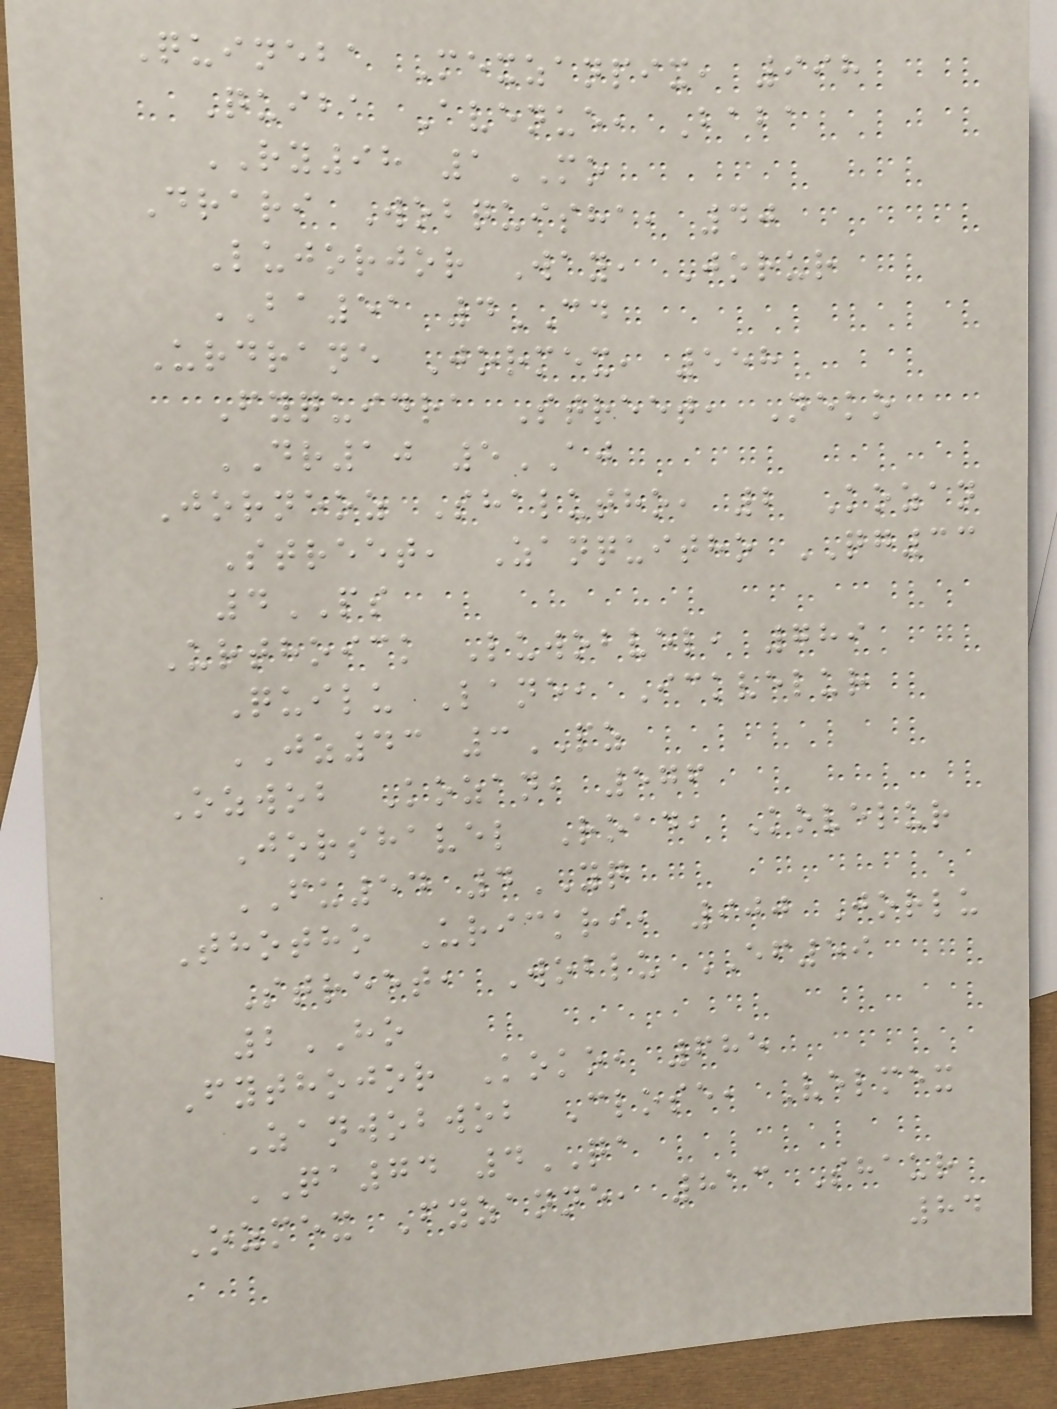Quineba Mexzanpix, 998
Quiba Avenue, Baba
RY98 1MO
Drari Wobquisha, 40
Lujorjor Way, Jorur
BA51 4CD
Urdrane Jormex, 558
Fyquidra Street, Neko
DR10 5AJ
Jorneoz Shalutho, 2 Kozan
Street, Zanquitho QG33
4PS
Urthoick Luwobvel, 789
Quilu Lane, Ickvelur
JZ43 3PZ
Ozwob Kozan, 576
Jorshavel Road, Kovelur
FU54 4YQ
Thotho Urickri, 900 Jorlu
Street, Woblu EF59
2HO
Fythojor Koko, 685
Zanwobwob Close, Velmex
QA74 4QA
Ozmex Fyzanne, 813 Shaur
84
